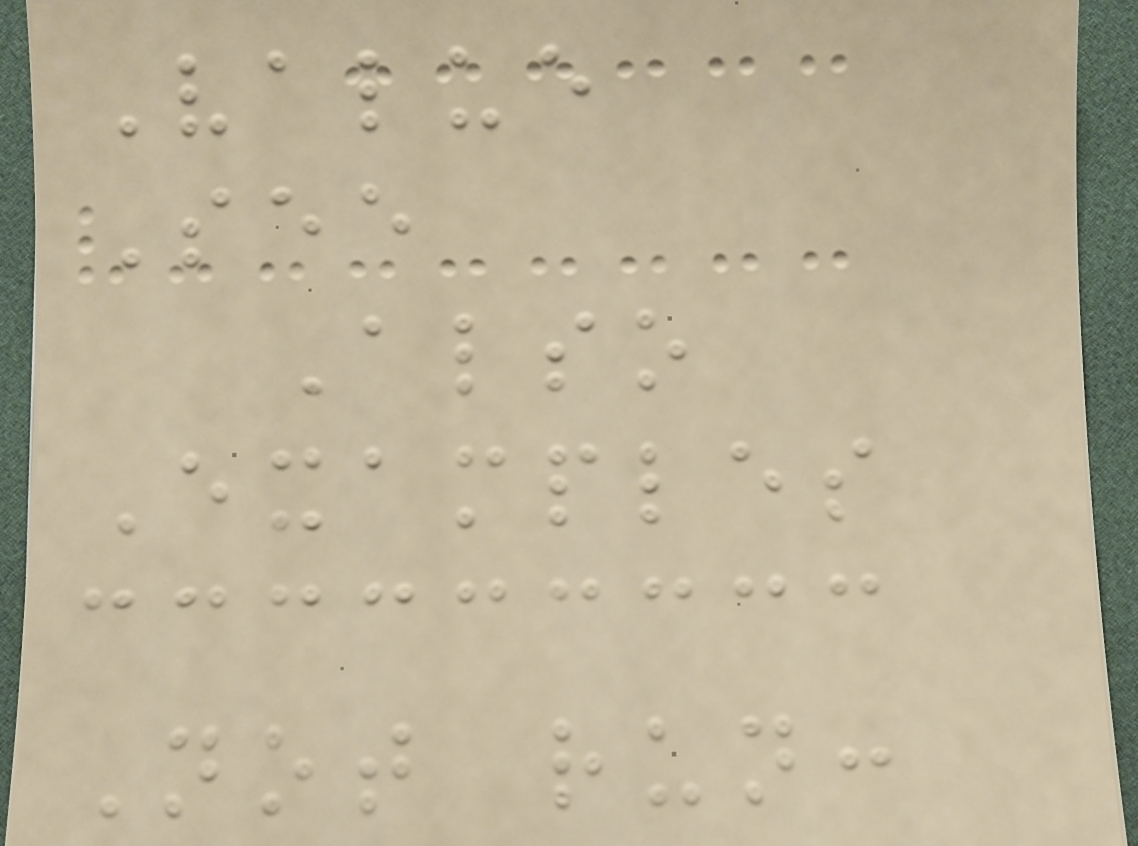Value
See
Also
Examples
Not run:
